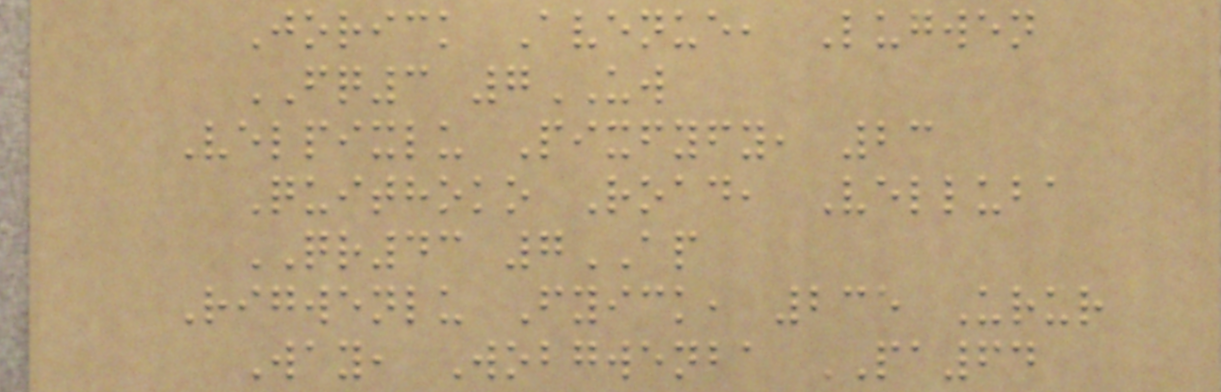Jorick Avenue, Lugwen
FQ3 7UW
Velpixlu Pixfyfy, 23
Quithoko Road, Velluba
QR43 7AP
Rigwenlu Fyick, 235 Urur
Way, Wobgwenba PA64
